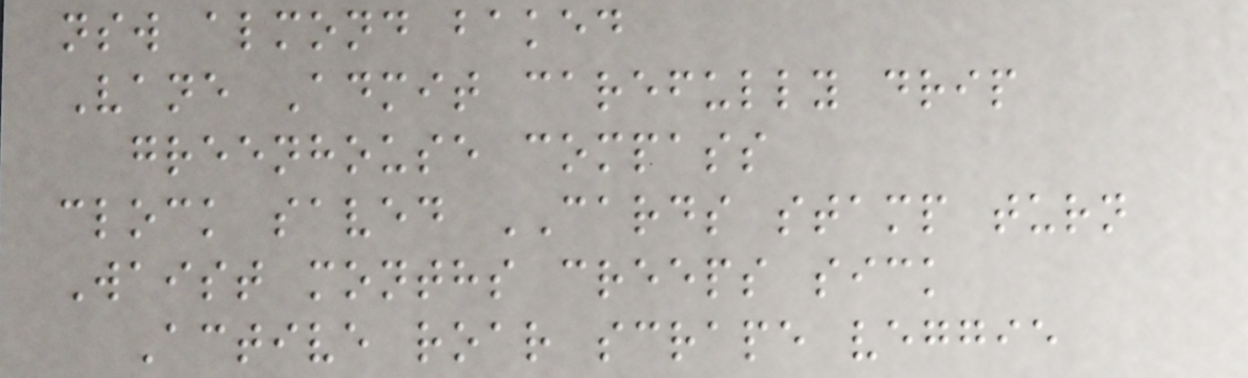nsw almond baked
Vane Admit carefully drip
greenhouse compass
clock saved CARDS stamp turn
Waist months creeps sick
Active roar scrape veggie
